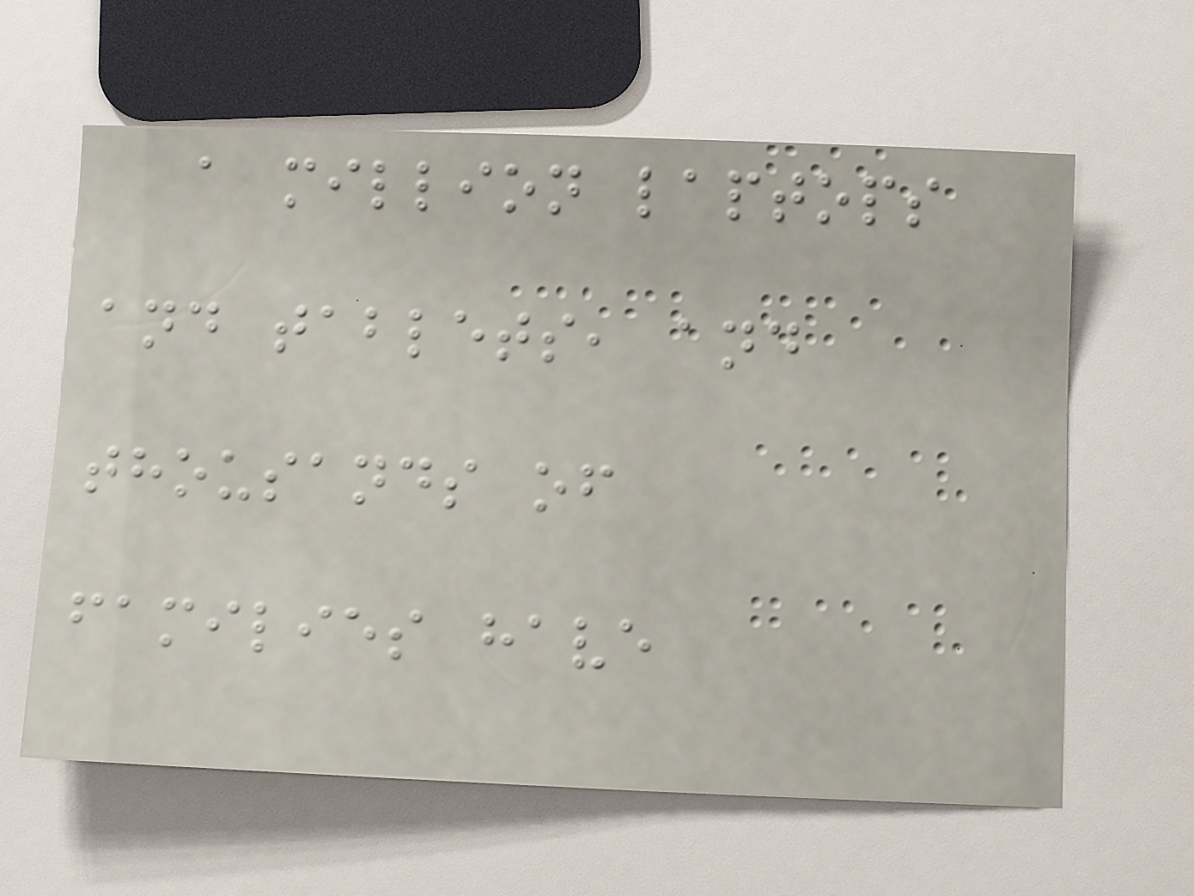a million laptops
and tablets, and
thousands of
families have
